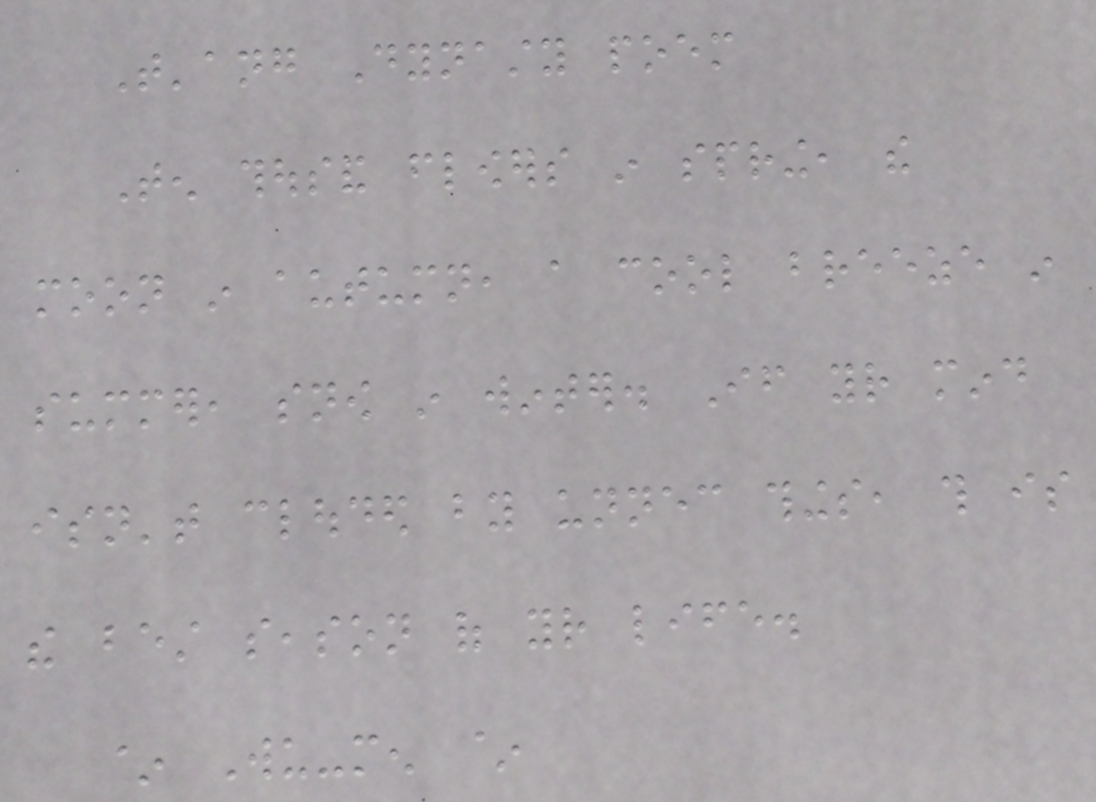T'ang Dynasty poem
Ten thousand flowers in spring, the
moon in autumn, a cool breeze in
summer, snow in winter. If your mind
isn't clouded by unnecessary things, this is
the best season of your life.
~ Wu-men ~
